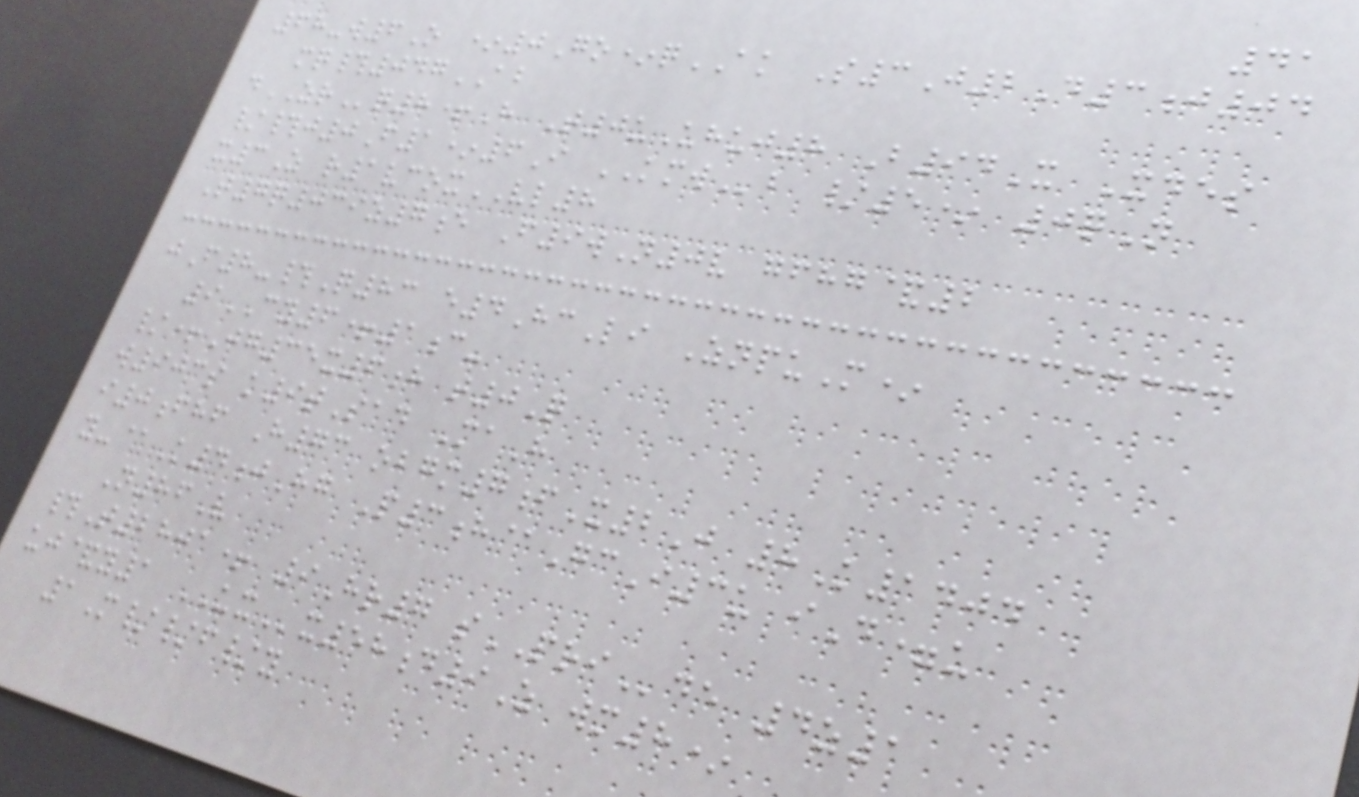41
68-w6O *0Go*qAK S3J2D3j04
mq#047AB
dZRq8+H T0uUhuj8 B94X Xdes
/#j0F1*6I KMWb /5* 0qN
x3Z r1vcoxVL8
T7q039z7e F9wN0v gfhg&2
jF8-#Q83 e4HcLi ZnpuM*
9CY6+1c-
/+Jg35x6h t0Q
w903s k9tSad MaH
i0fhf H73 obgm7fX2J 8K1404
y-@K4jHg P3h@GcI3u iD=u
N86V
#T2801+ 9Hr7 sPRIde 4z1
uj&y1 UXx58d9Z wm8*
1M//f/y
